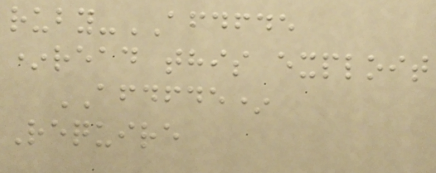ruby-AFDFDE
*read this exploit
AFDFDE*
Require
